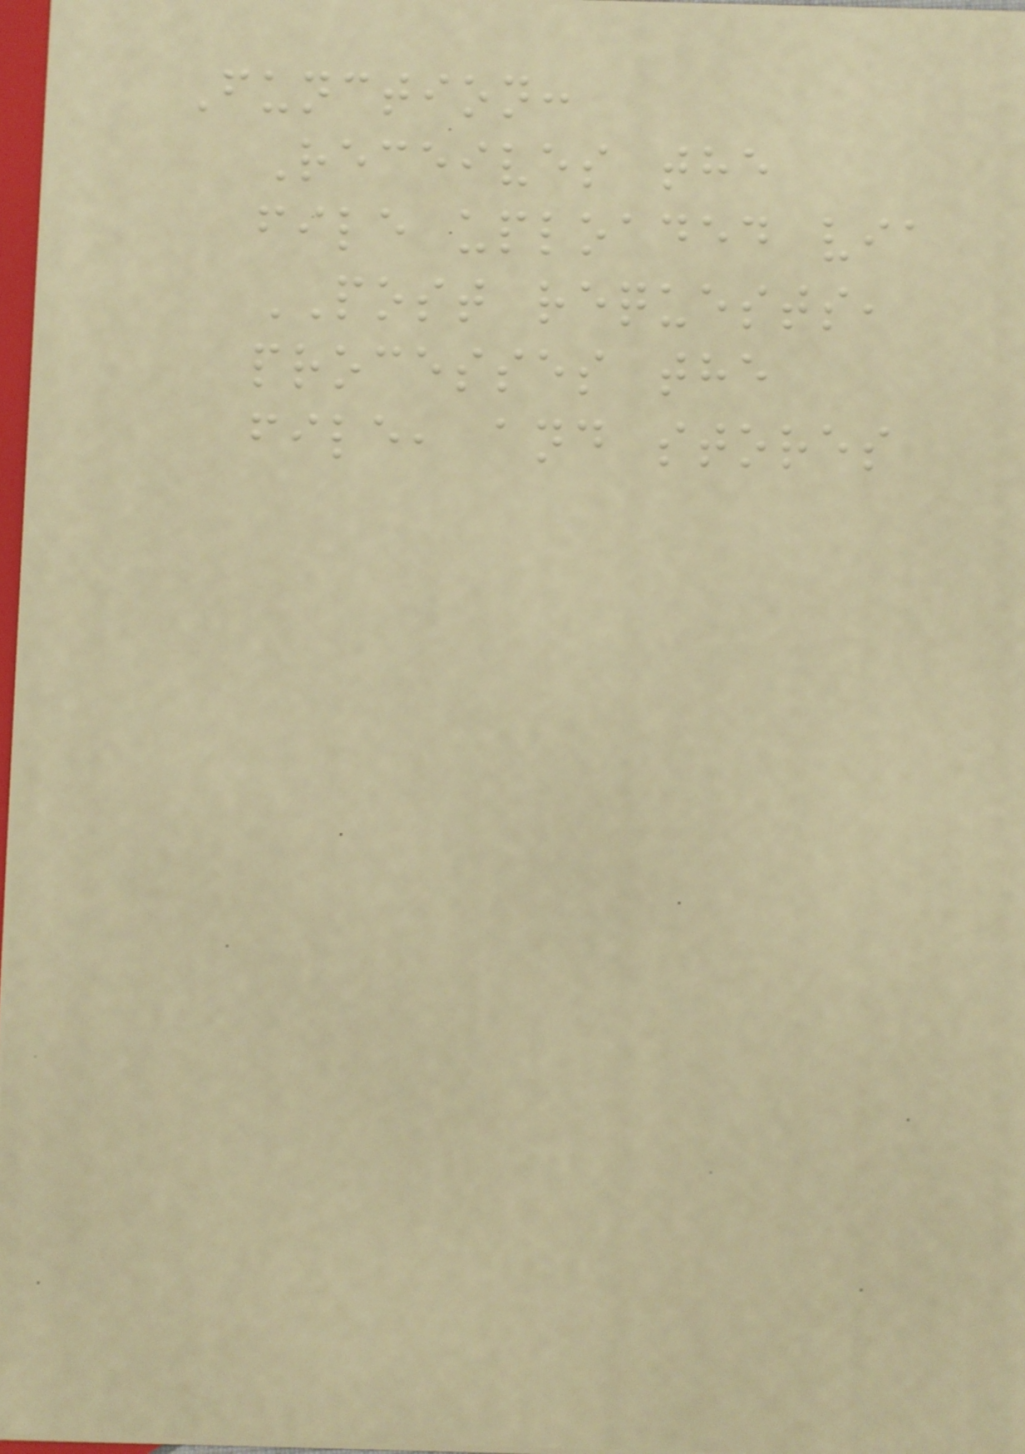Function:
Receives the
file uploaded via
POST requests,
processes the
file, and stores
